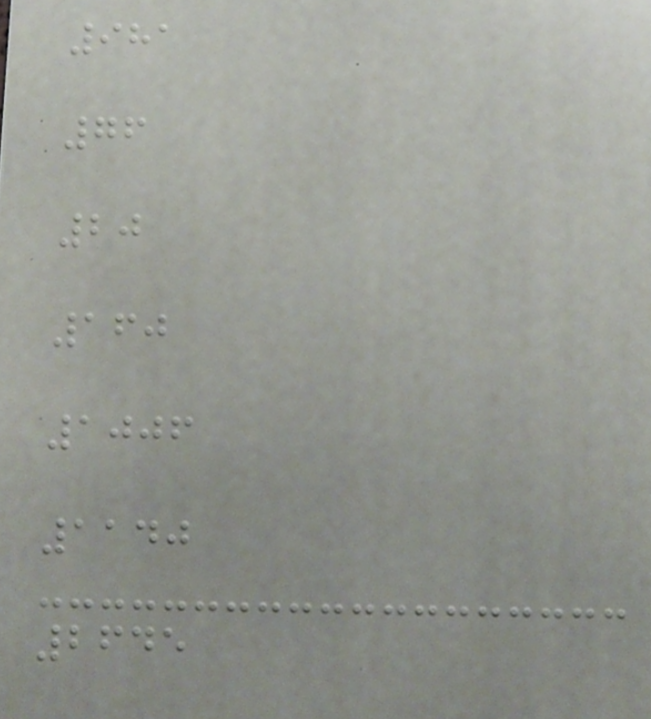981
76
20
160
1006
1140
2645
